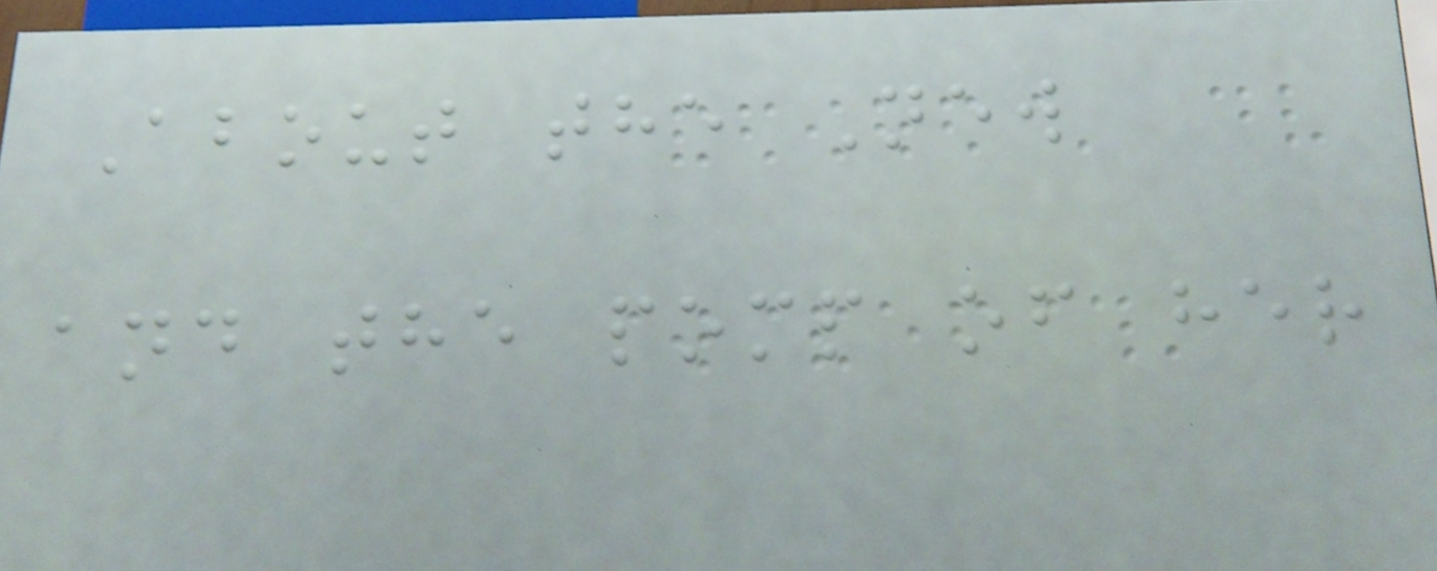About the New
and the pomp of her
